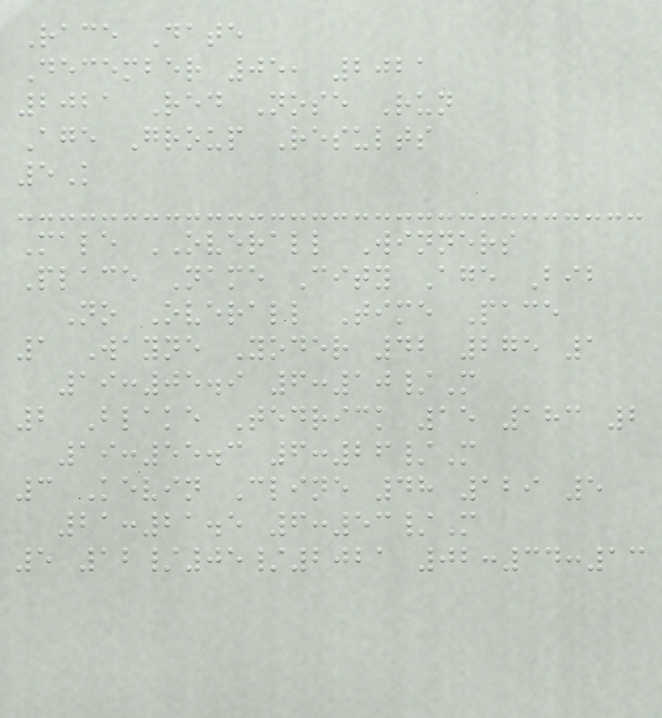Race Date
December 05, 2021
2021 Red Nose Run
Age Group Results
5K
Male OVERALL Winners
Place Name City Age Bib
No Overall Time Pace
1 Wayne Yoder 42 275 1
19:05.9 6:10/M
2 Blake Tedrick 15 183 2
19:55.3 6:26/M
3 Kevin Cline 48 129 5
21:21.5 6:53/M
5 12/05/2021 02:34:13
